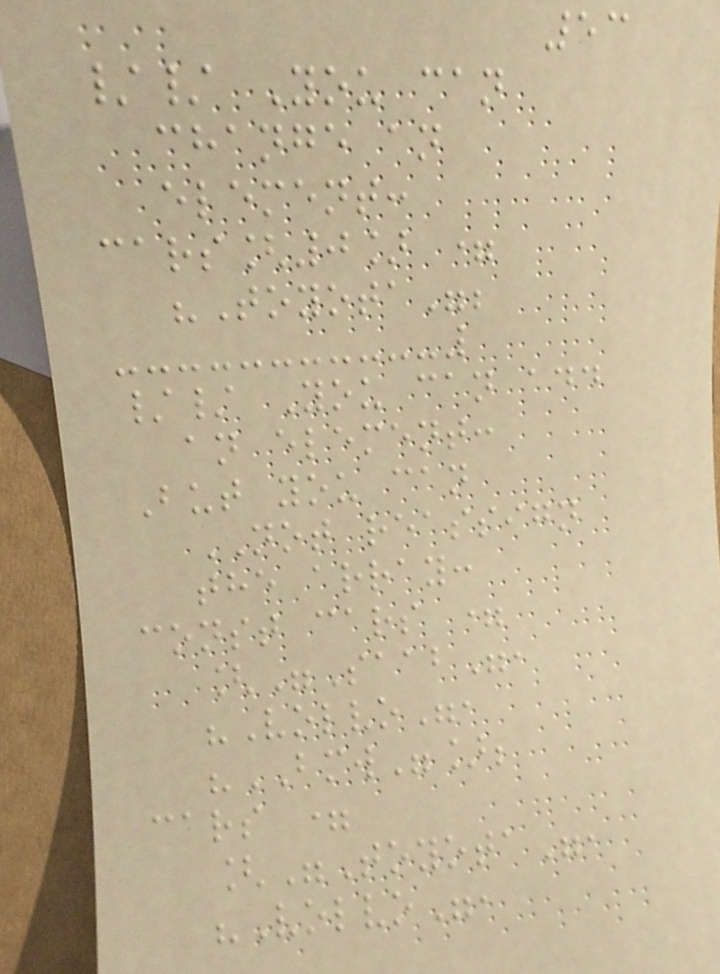53
// You can
change an
element:
cars[0] =
"Toyota";
// You can add
an element:
But you can
NOT reassign
the array:
const cars =
["Saab",
"Volvo",
"BMW"];
cars =
["Toyota",
"Volvo",
